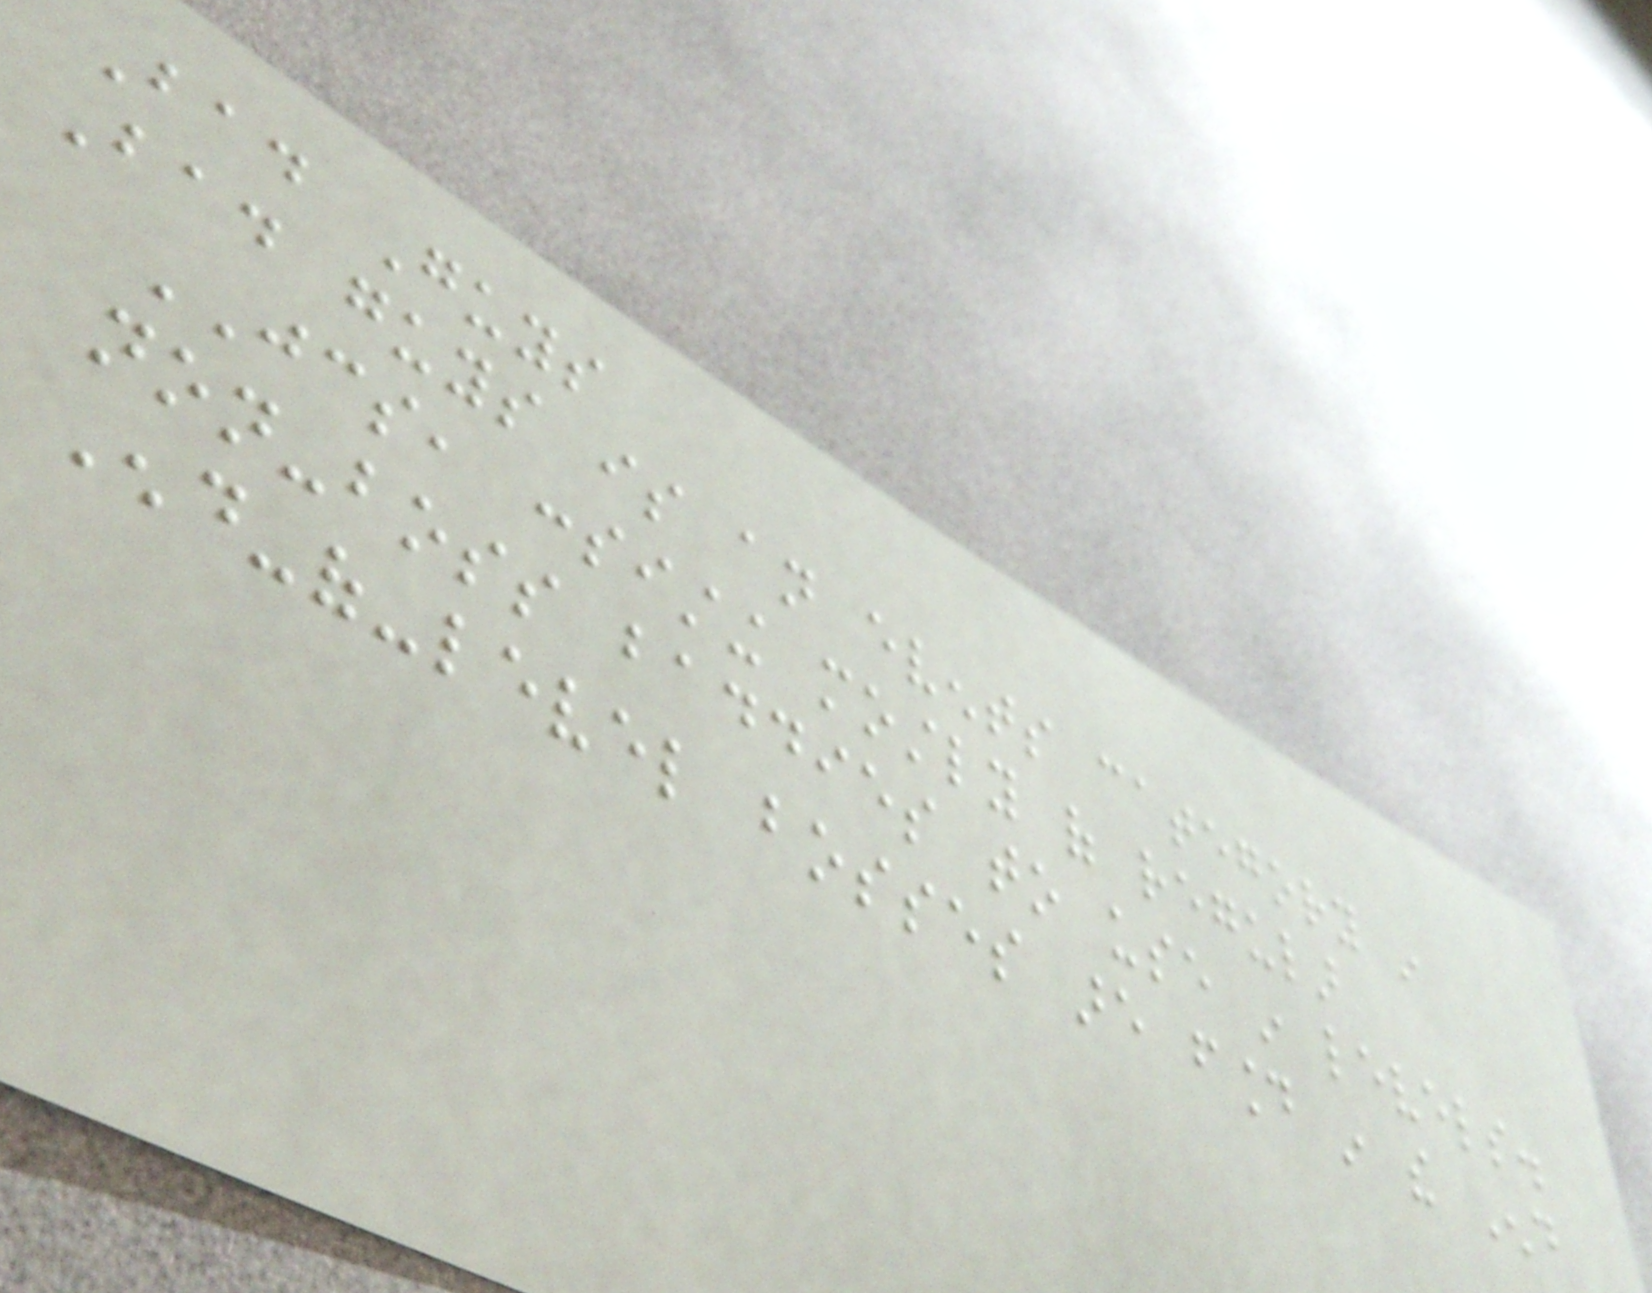Bad Guys
Bad guys is an events category in
JCS, consisting mostly of regular
non-boss baddies to use in levels.
End-of-level bosses are found in the End
